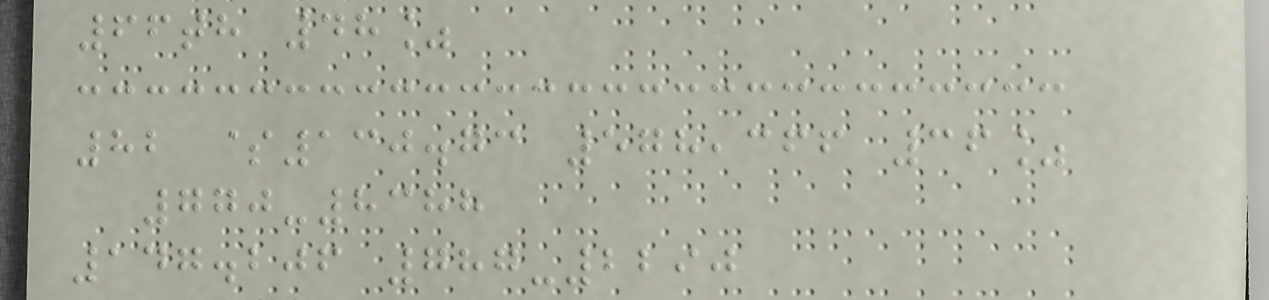66th 48%
82 $130.73 578,366 36%
770-8388
147.206 787-2290
